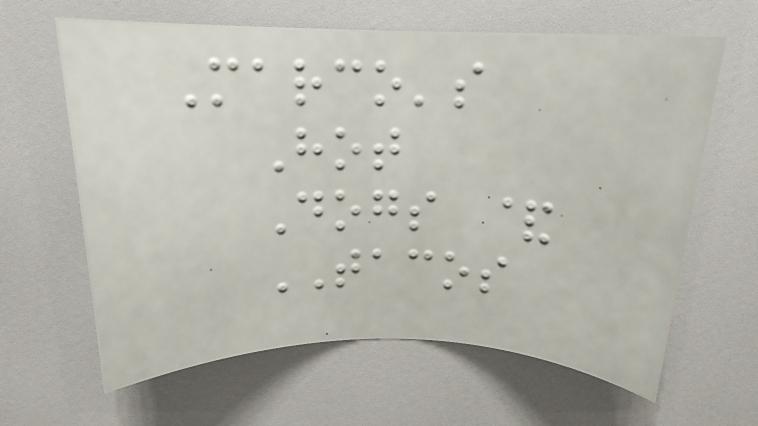Marco's
Hot
Dogs &
TACOS
